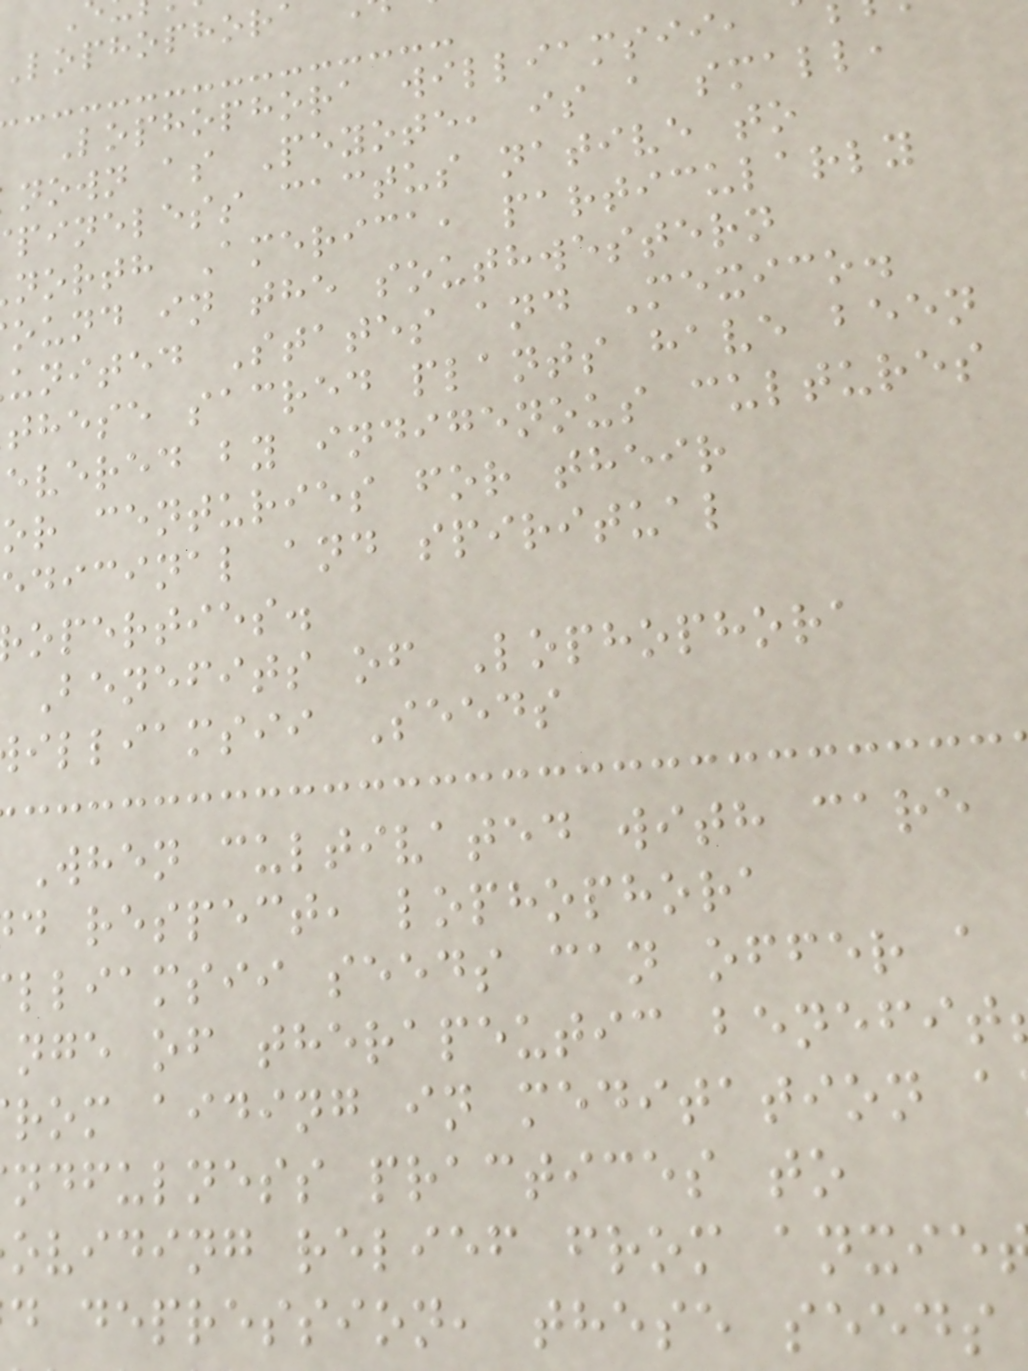Lophophora williamsii,
nown as Peyote, is a small,
pineless cactus native to
north America, particularly
ound in the southwestern
united States and Mexico.
these sacred plants have been
evered by indigenous cultures
or centuries for their
edicinal and spiritual
operties.
Benefits of Lophophora
illiamsii Seeds
When cultivated with care
d respect, lophophora
lliamsii seeds can offer a
nge of therapeutic benefit
rom aiding in meditation a
ndfulness practices to
oviding relief from anxie
d depression, these seeds
